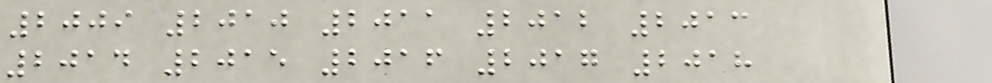2009 2010 2011 2012 2013
2014 2015 2016 2017 2018
